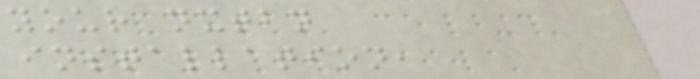your nxtbn
installation,
